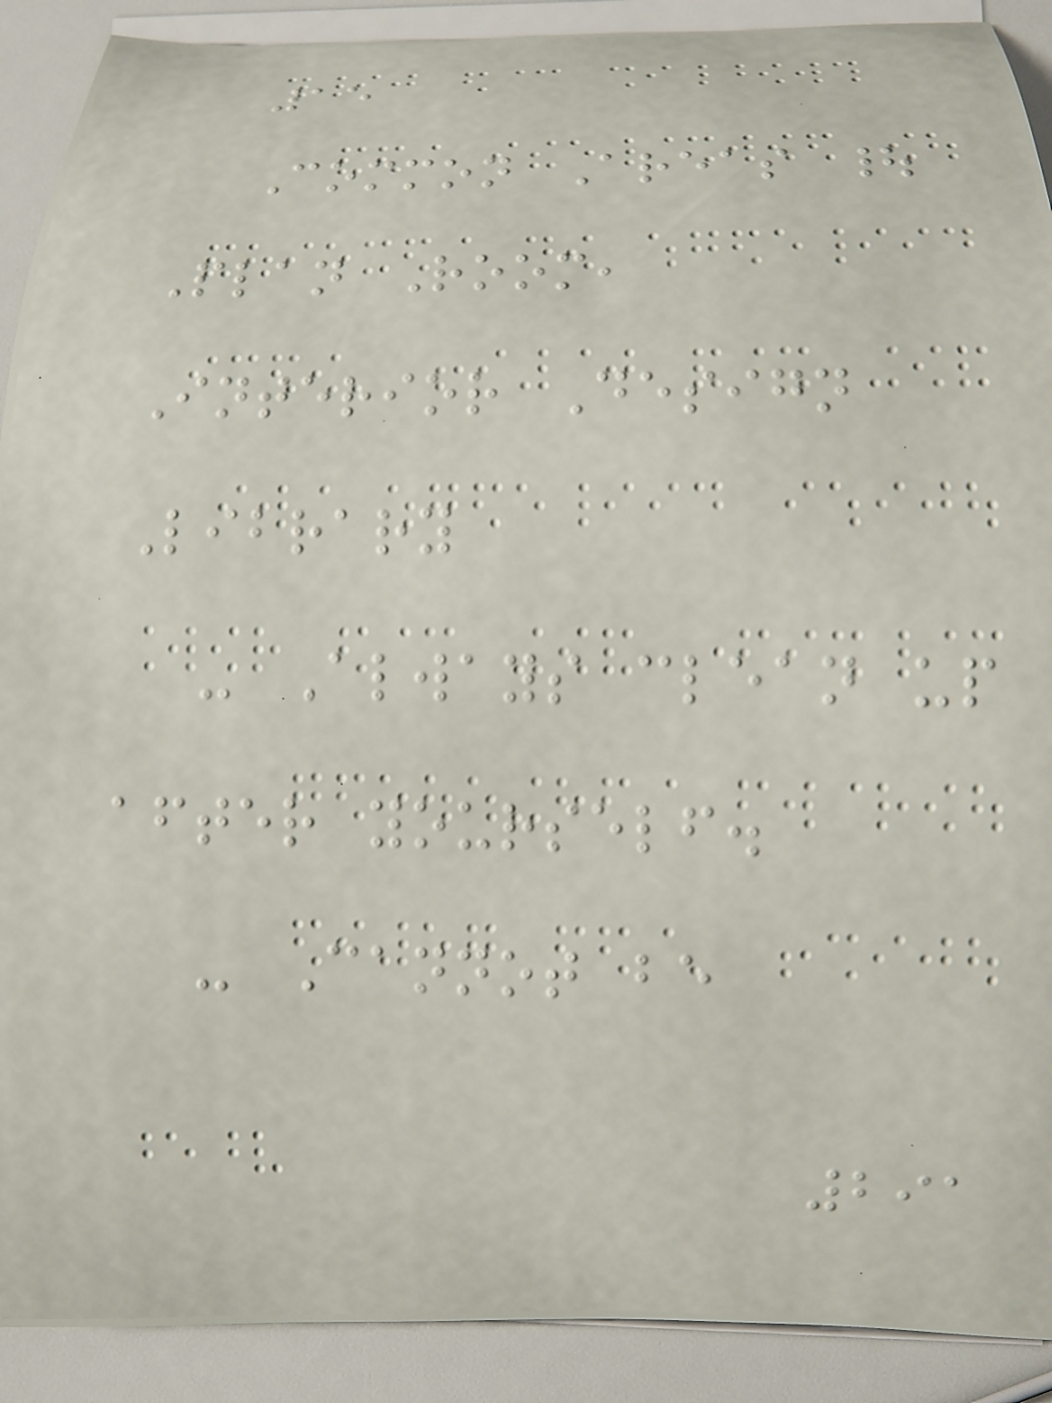15
Common Areas |
Plan Room,
Interior Design
Library
- Always clean up
after yourself.
- Cannot be
291
